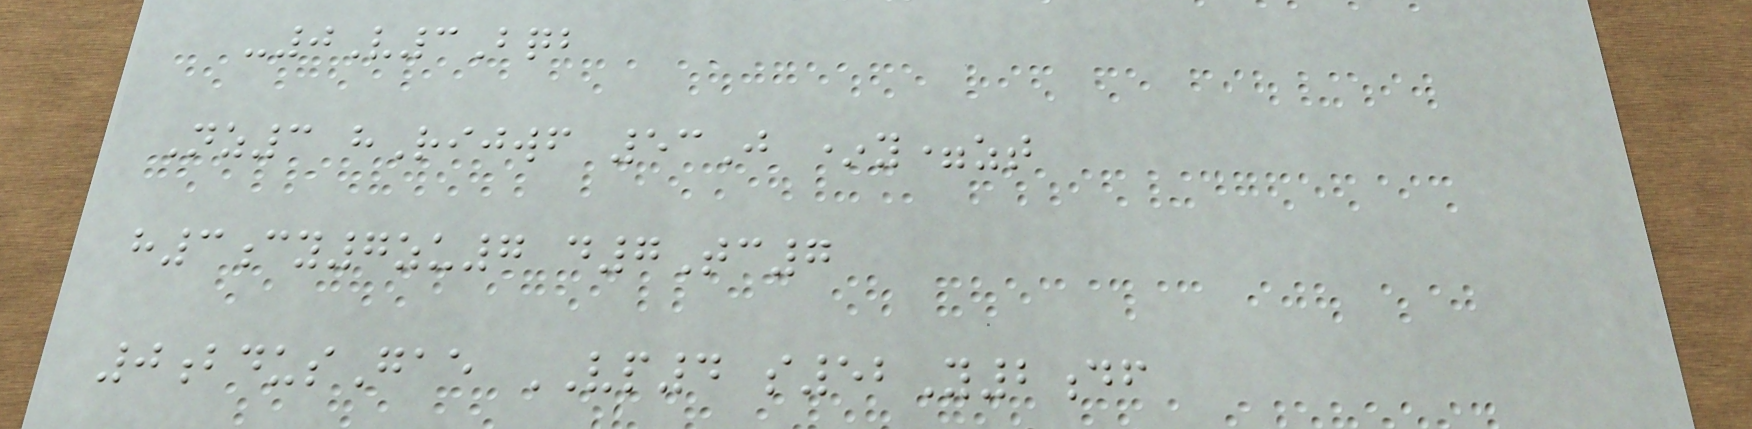-0V3Bqb
Nz3 hRijwf 53J *y=zt
h3cy7zu7 d7Tc7
0bdusGae VP4 s52Y2df
